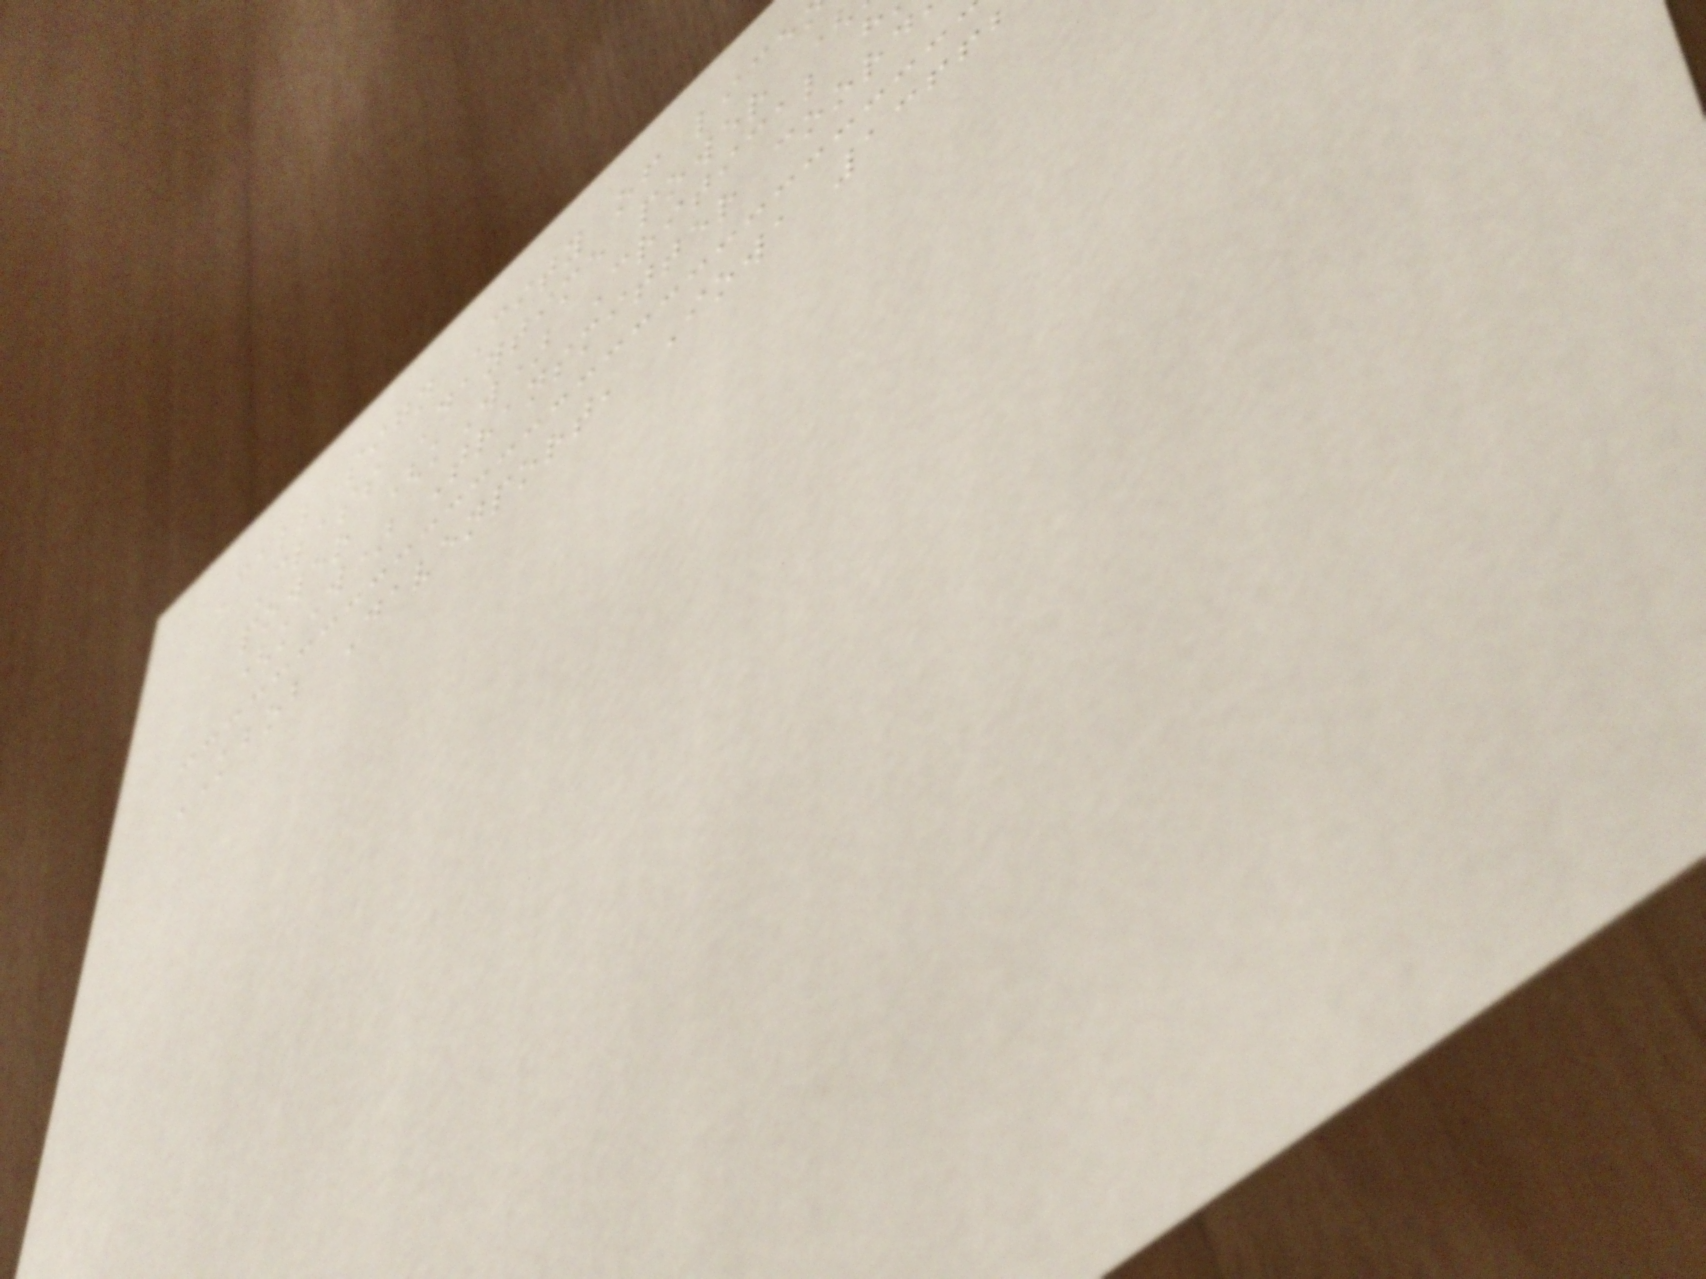Call sign City of lice
Class Daytime power
power (kW) Critical h
(kW) Transmitter coord
KBOB Davenport, Iowa 1366
